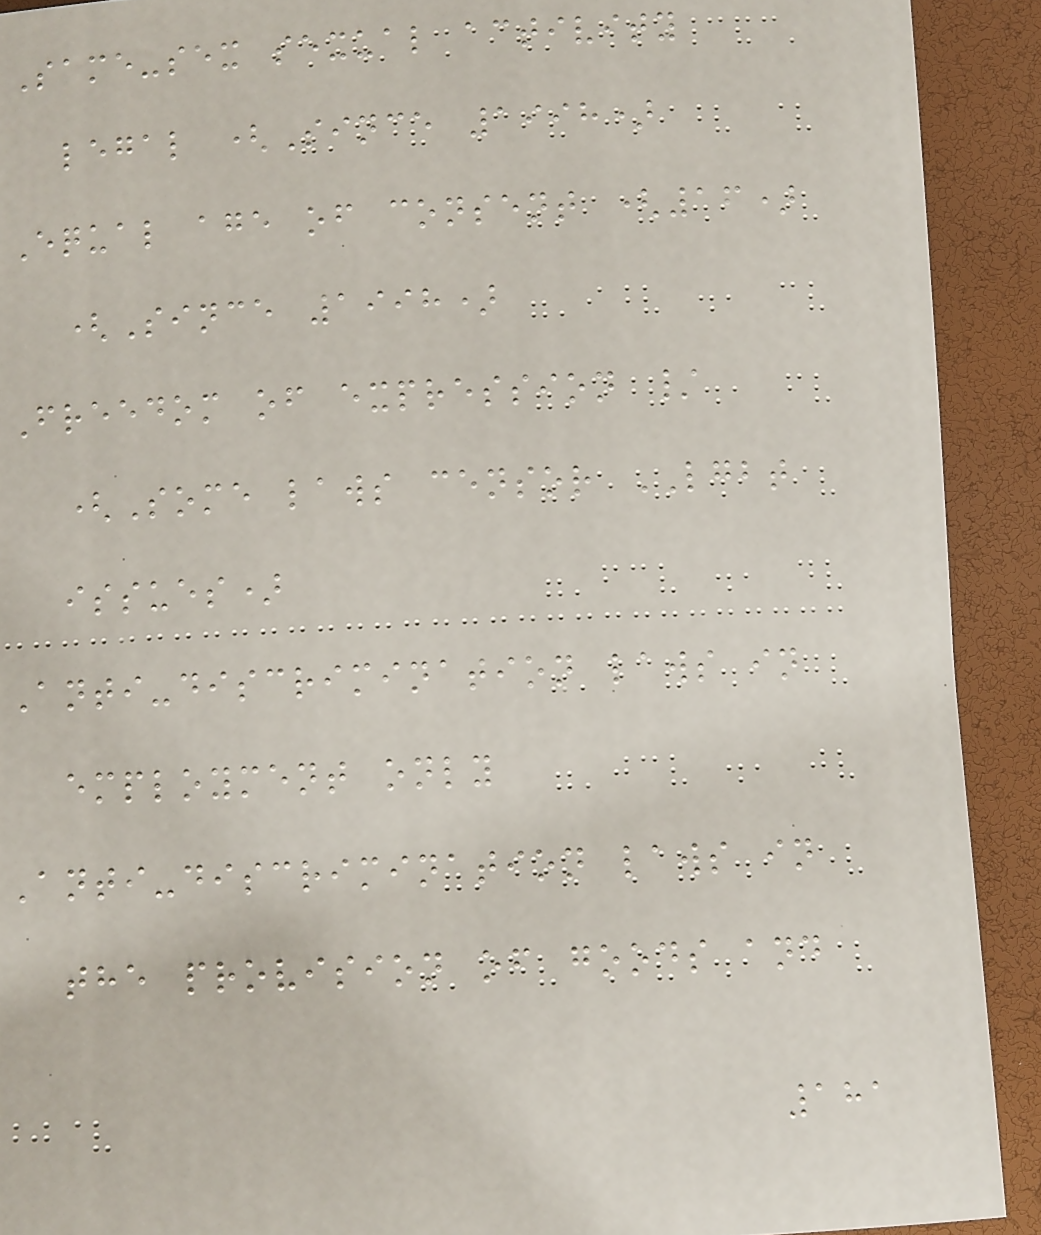Same-sex sexual activity
legal (Since 1998)
Equal age of consent (16)
(Since 1998)
Freedom of expression /
(Some laws censor LGBT
issues)
Anti-discrimination laws in
employment only
Anti-discrimination laws in
the provision of goods and
181
